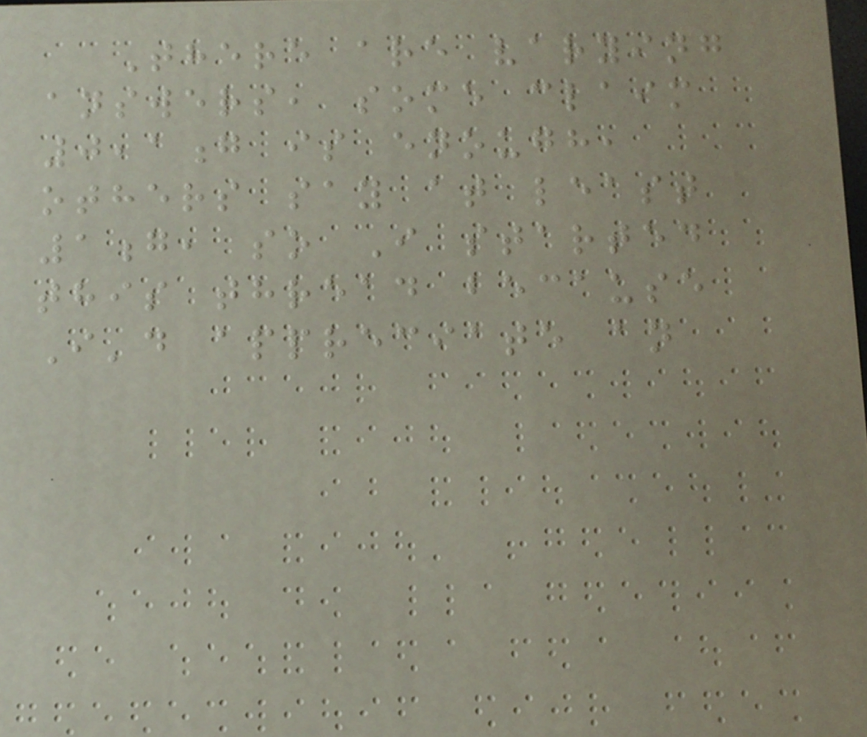There are varying
answers, some claim
0,1g is enough,
others say at least
1g, so I started
this thread because
I'd appreciate an
